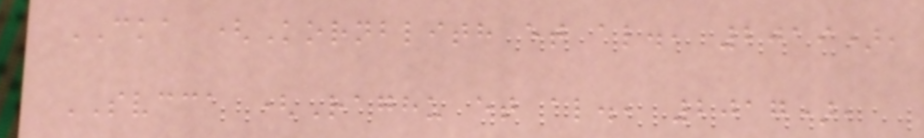CKA (Kornblith et al., 2019),
SVCCA (Raghu et al., 2017),
